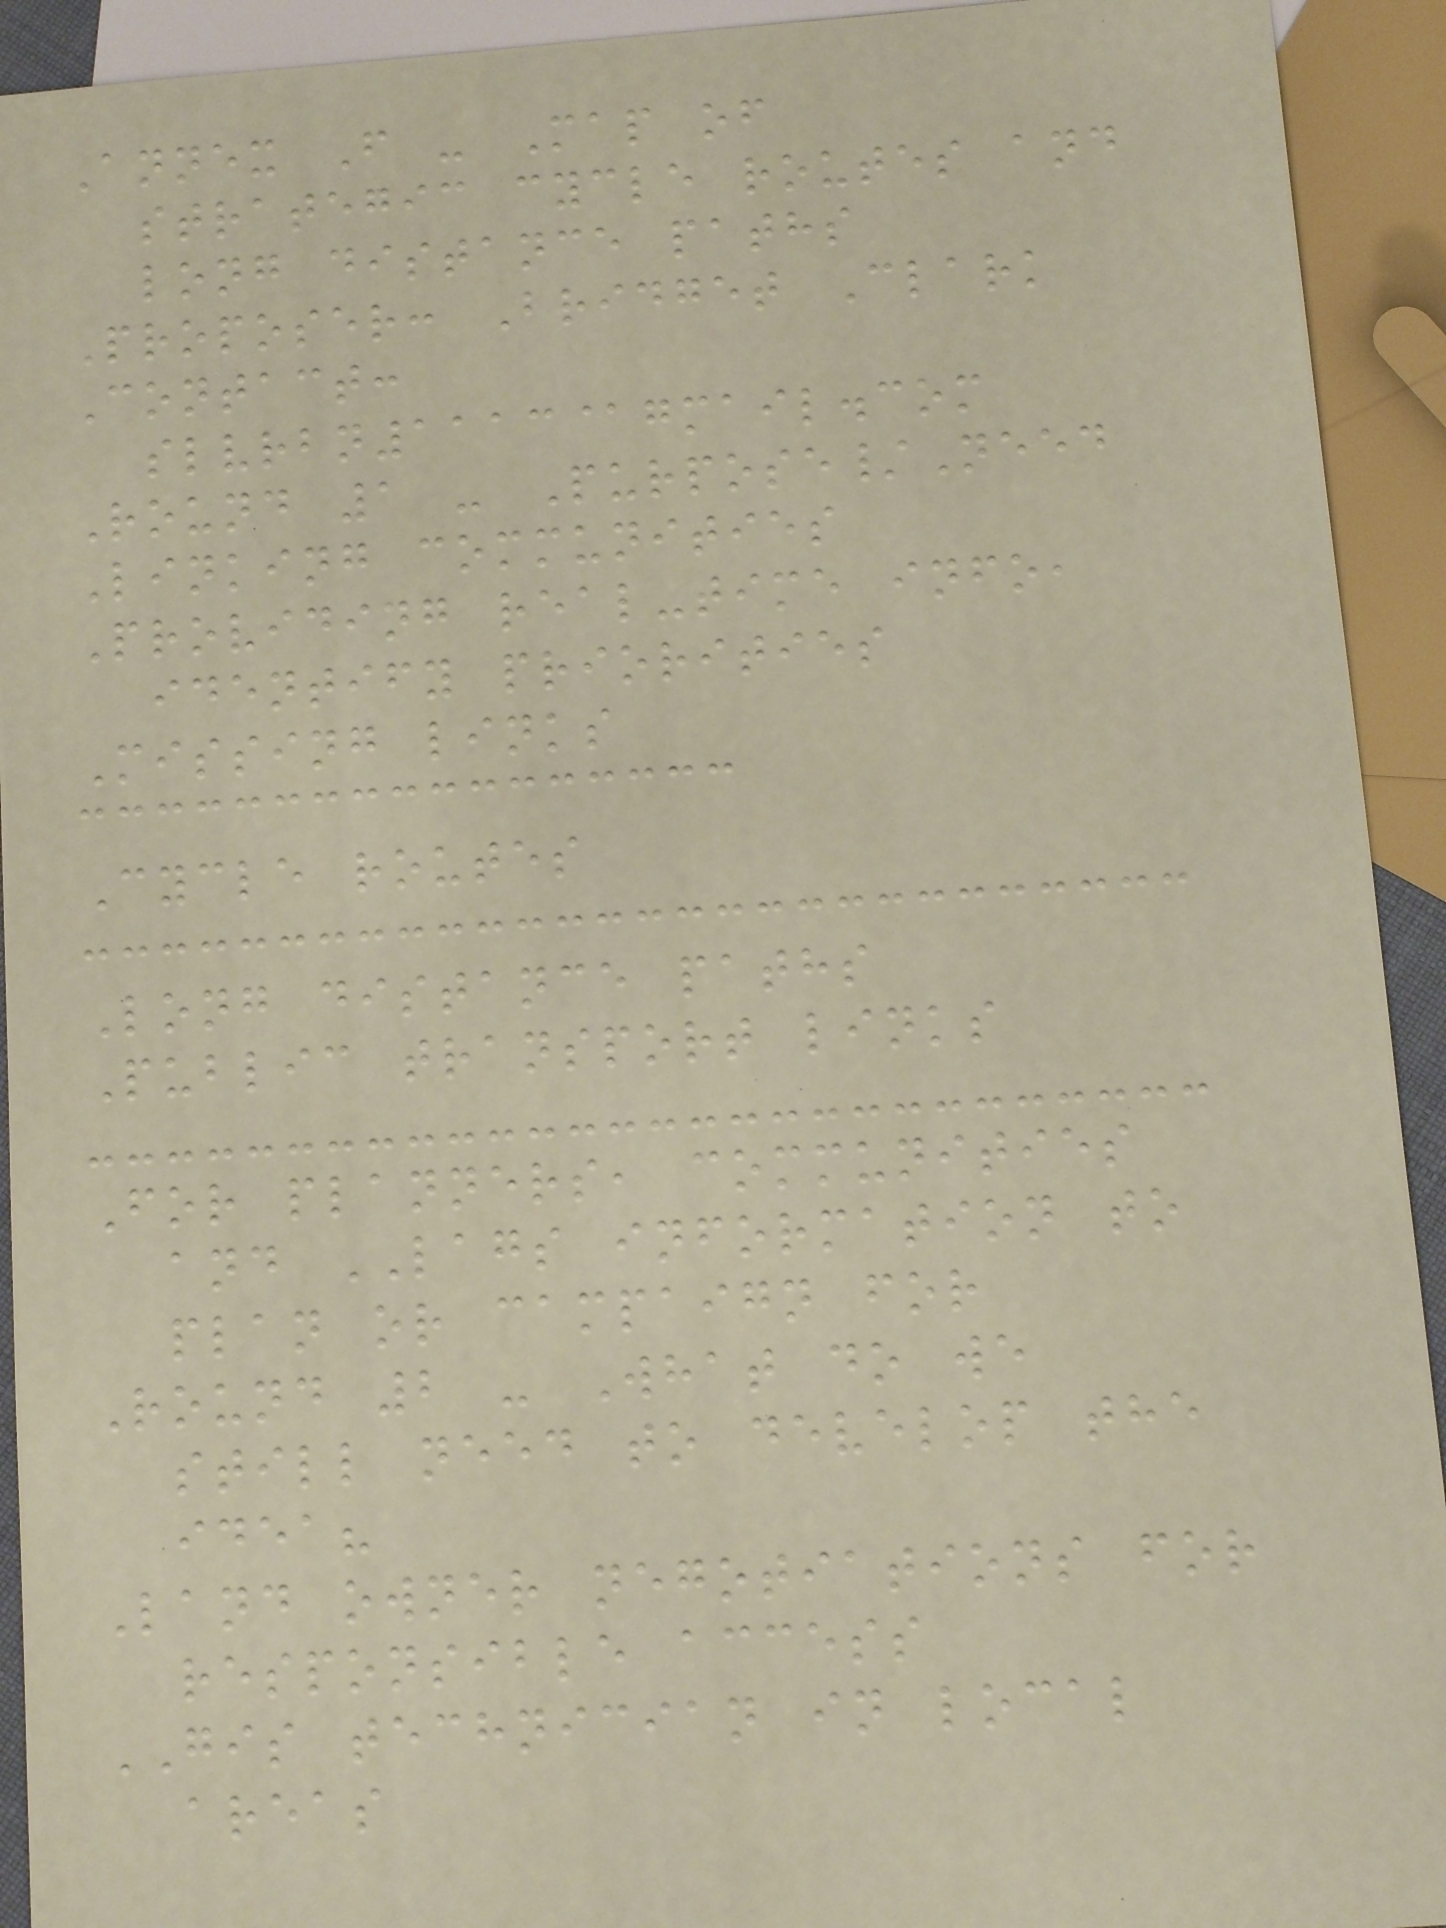Annex F - Map of
strategic cycle routes and
long distance paths
Proposer: Bridget Clark
Contact:
slvrbn1113@gmail.com
Round 1 - Purpose/Need
Linking communities
Providing real-time info,
identify priorities
Missing links
Cycle routes
Long distance paths
Public transport links
For planners, communities
and LAGS information to
plan or campaign for
Round 2 - What do we
still need to develop the
idea?
Land owner negotiations for
responsible access
GIS technician in local
areas
